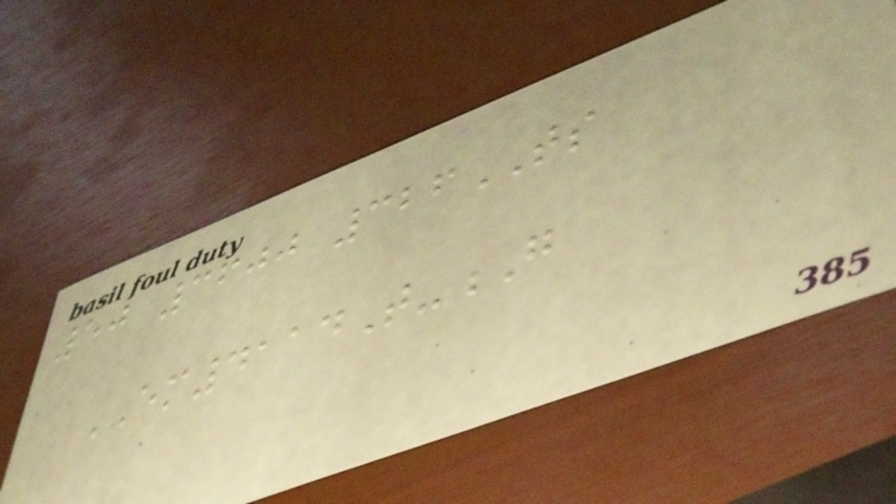50 3600 326TS
EM4114T-G
